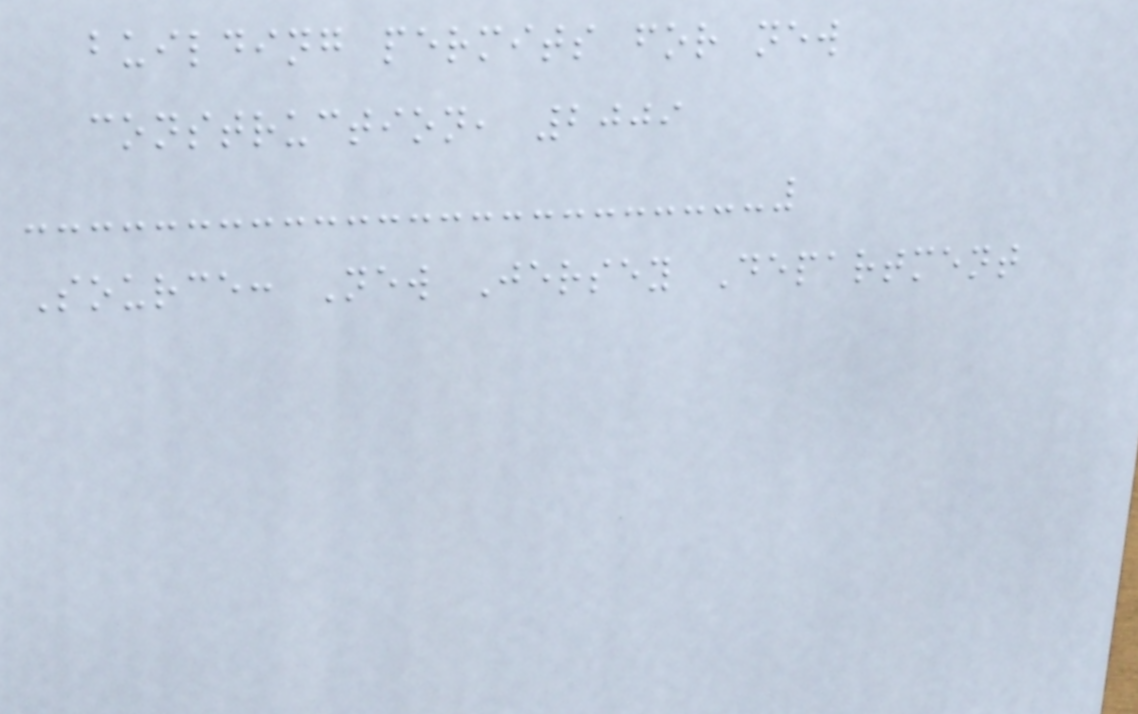building permits for new
construction, 2009
Source: New Jersey Department
